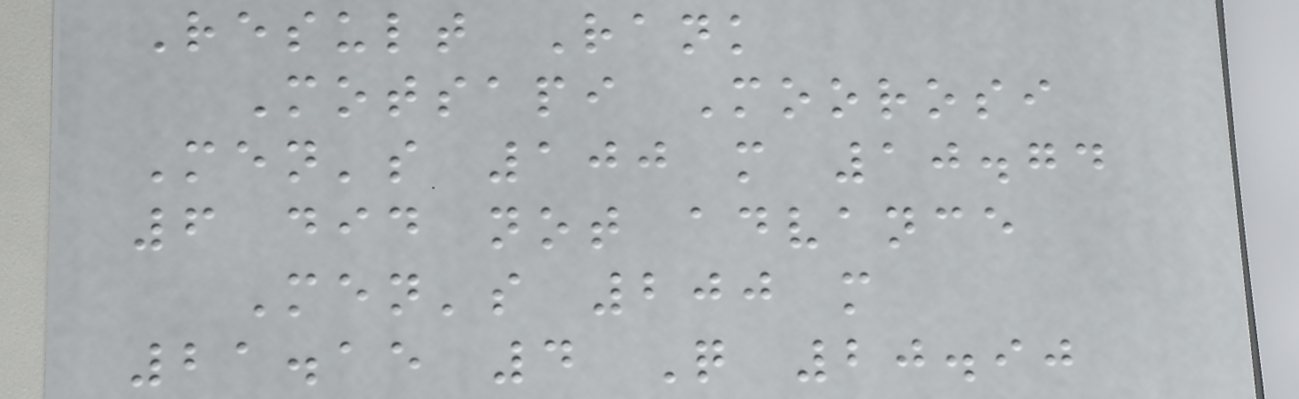Result Rank
Motsapi Moorosi
Men's 100 m 10.74
6 did not advance
Men's 200 m
21.15 4 Q 20.90
